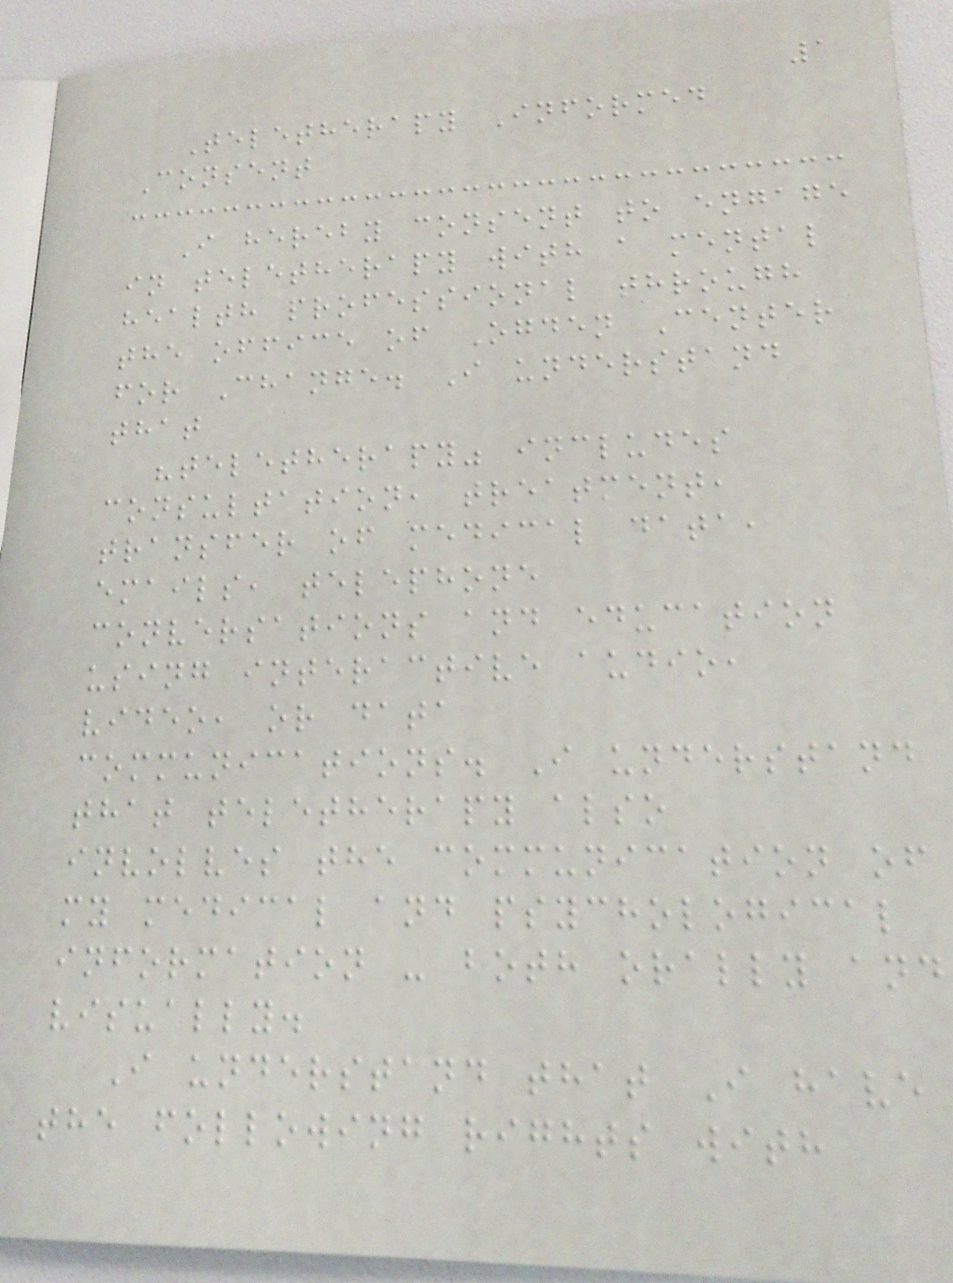1
Teletherapy Informed
Consent
I hereby consent to engage
in teletherapy with a mental
health professional through
the office of Ogden Center
for Change. I understand
that
"teletherapy" includes
consultation, treatment,
transfer of medical data,
emails, telephone
conversations and education
using interactive audio,
video, or data
communications. I understand
that teletherapy also
involves the communication of
my medical and psychological
information - both orally and
visually.
I understand that I have
the following rights with
